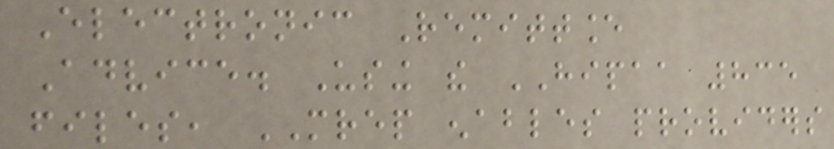Electronic Remittance
Advice. Using the HIPAA 835
files, MREP enables providers
